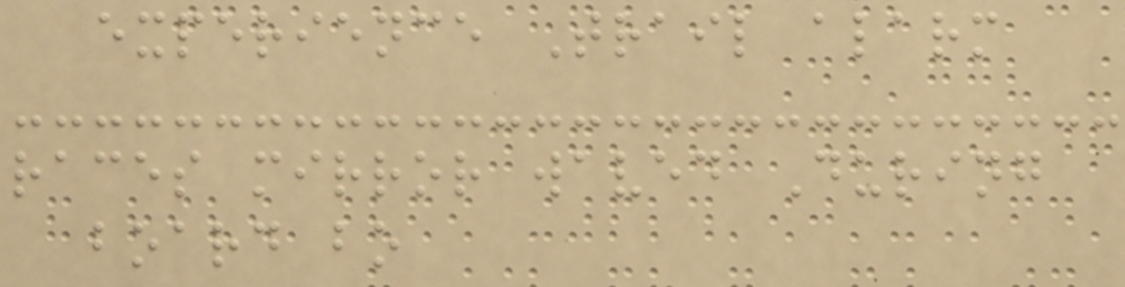experience Trail alarm
races mirror waved During
board bo
